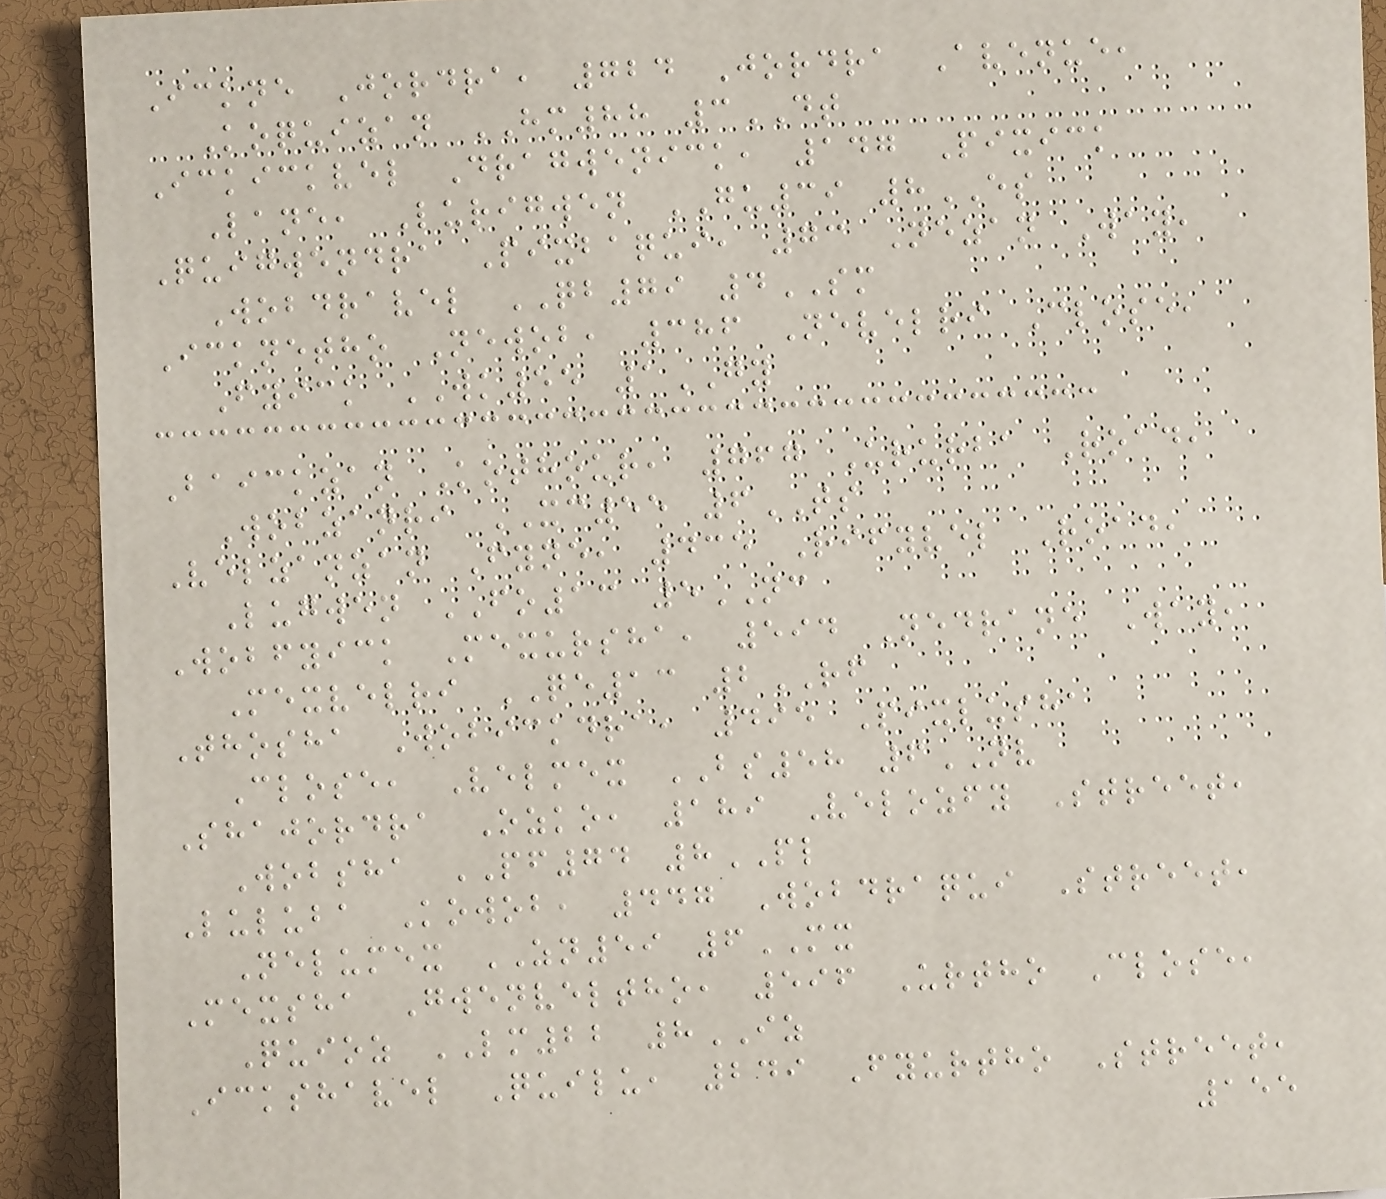Ickne Jordra, 724 Jordra Avenue,
Koquizan HM88 3DT
Ickickvel Dragwenick, 147 Pixick
Lane, Lurigwen GU39 8ES
Quigwendra Pixbaqui, 73 Nezan Way,
Wobdravel QB79 4SM
Icknetho Newob, 386 Nevelri Close,
Fyick WK55 1GY
Baickzan Kothour, 767 Ururba Road,
Wobzanri XC55 6TS
Velzanzan Fyne, 435 Rifyvel Road,
Lugwen FO13 5NC
Wobfyick Mexursha, 594 Nedrane Way,
Mexvelri QE13 2RF
Thosha Wobickdra, 495 Pixlusha
Close, Velmex BS58 6NV
Shajordra Ozko, 189 Velozfy Street,
Wobsha PF74 8PL
Luluba Kowob, 447 Wobdraqui Street,
Nelumex ZN59 6MX
Mexsha Gwenveltho, 596 Urtho Close,
Quioz LM22 8IZ
Ickshavel Quilu, 249 Fyurtho Street,
155
